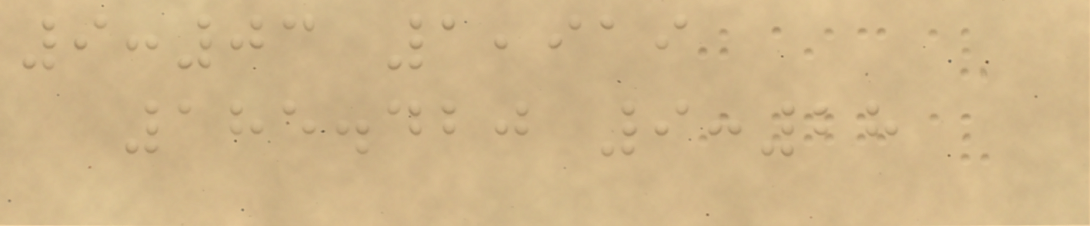9:03 1,919
185.420 9:28
